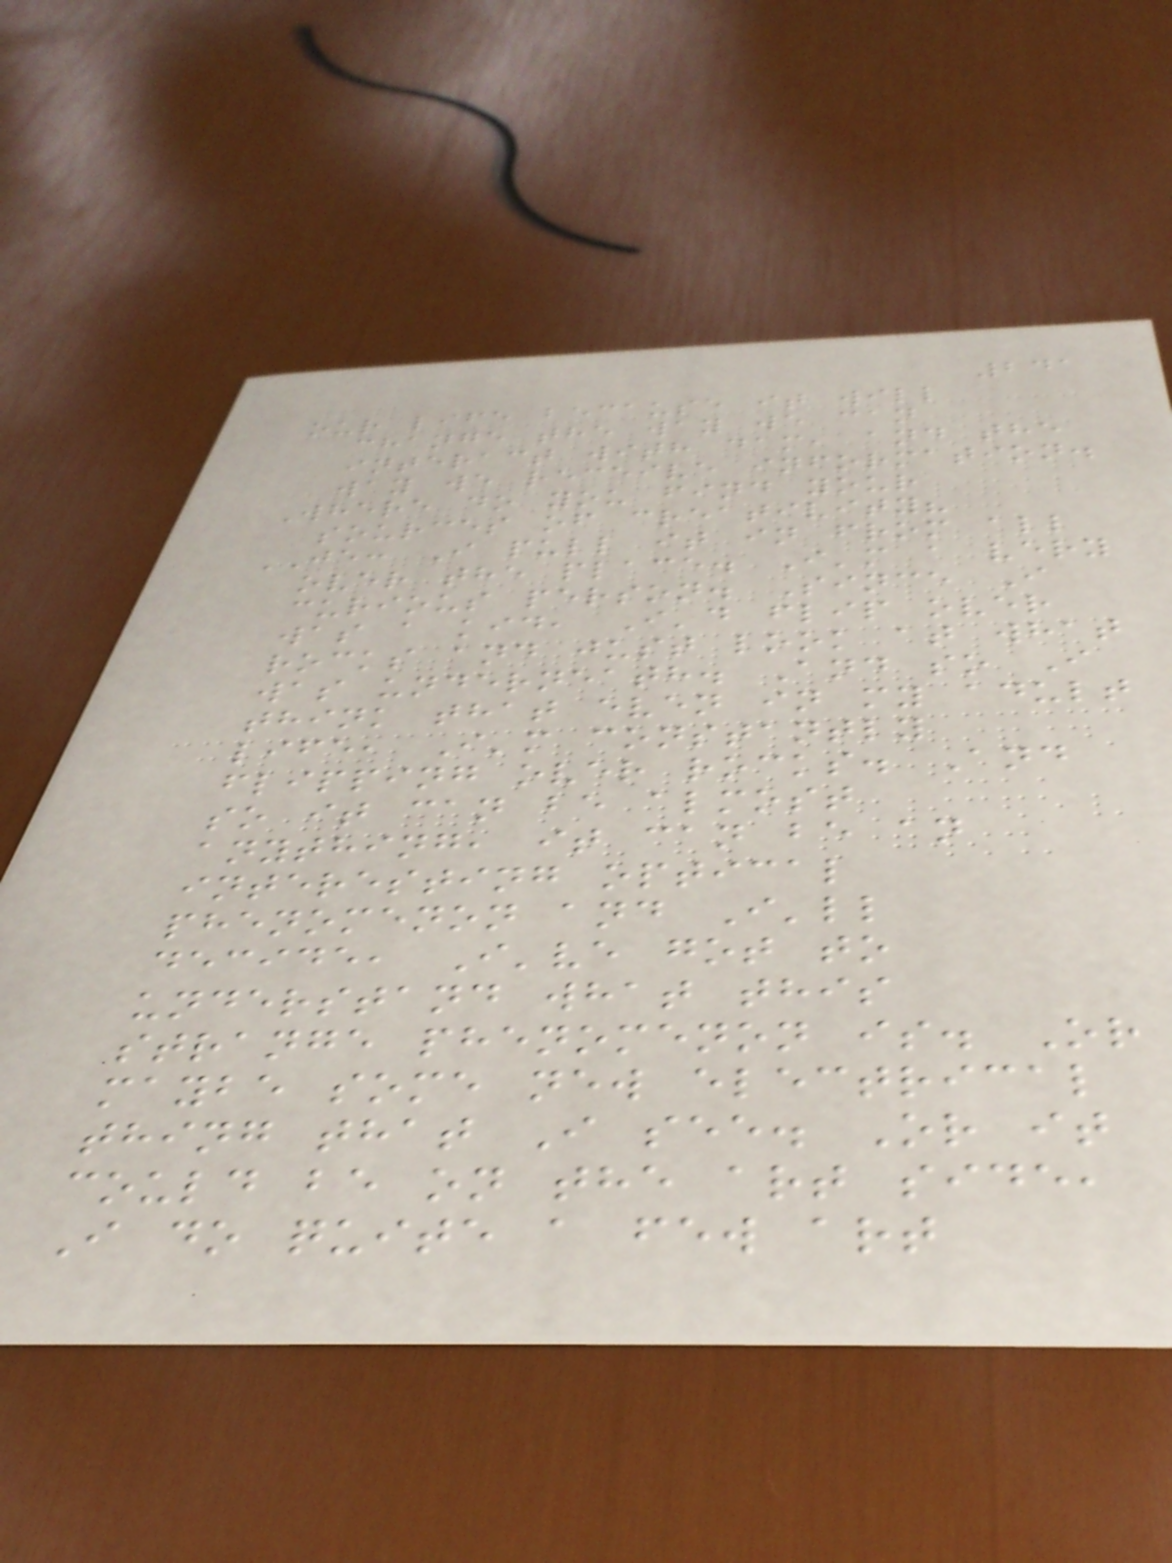241
our life because it will
change the way we can
interact with dam, and the
way we receive information.
Where do you find your
sources of creativity?
JE: I pull it in from all
over the place. I'm a very
curious person. Since I
was a kid, I'd flip over
rocks and just look at what
was underneath. And so I
think that even in my adult
life, I'm constantly
flipping over rocks. And
so it can be almost
anything, it can be an
interesting optical
phenomenon and I'll
decide, I've got to
understand what this
strange phenomenon is. Or
maybe some new electrical
thing that I see. Or it
could be on the art side,
I do quite a few art
